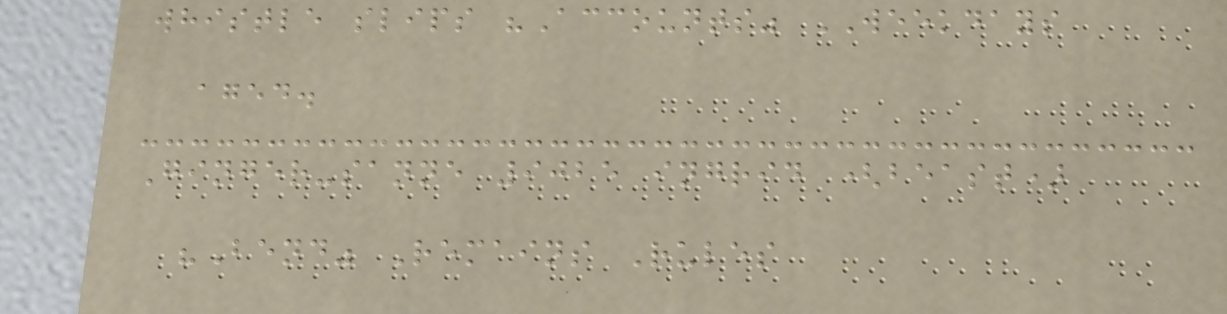whistle slips "Accounts" WEEKDAYS
aged.
Ginger-sanne 9025 ingrid (beast)
"Bend" Remains Rules
